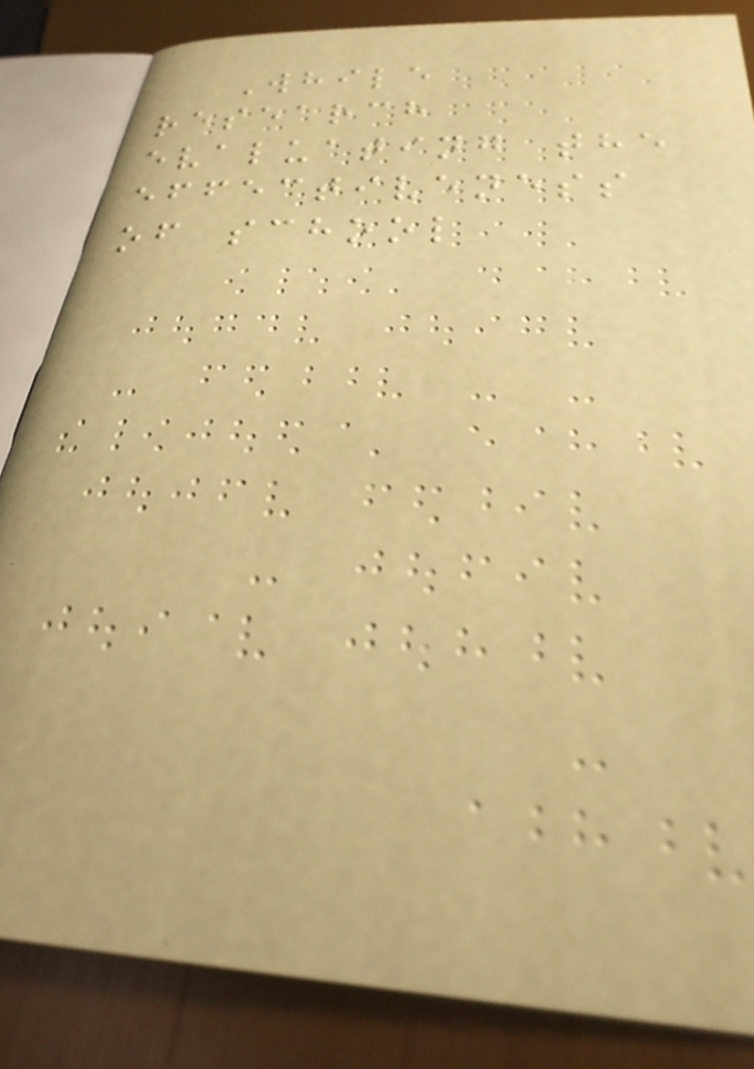While
research
evaluating the
effectiveness
of school
